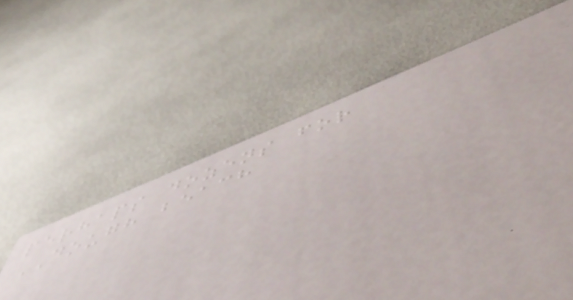perhaps dozens for
DOUGH beach
